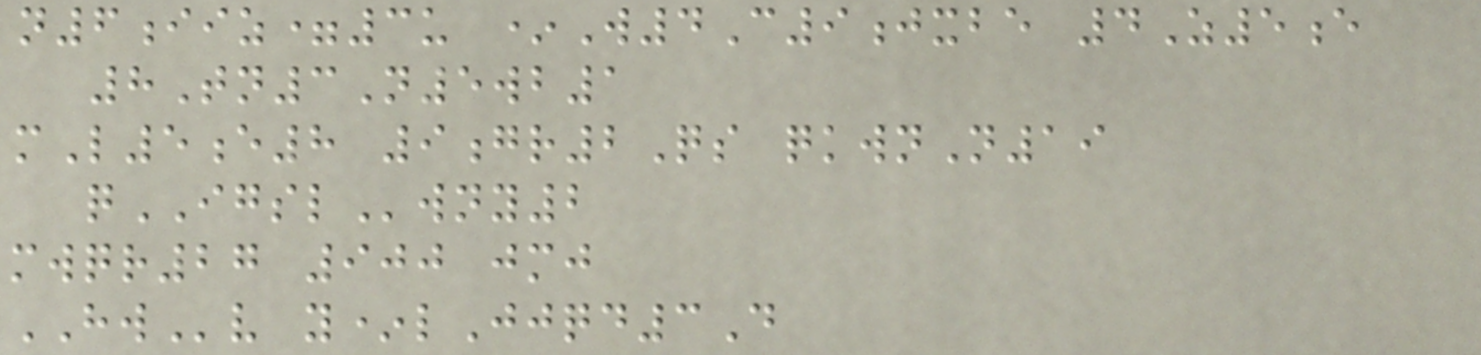n6iiz=3u *W4C9jxbe 4Z5e
8Tn3N5wb1
mL5e8 9gr2Qs qkwnN19
qIGSLwny2
mwqr27 900 jmj
HWv y*lJjqd3D
